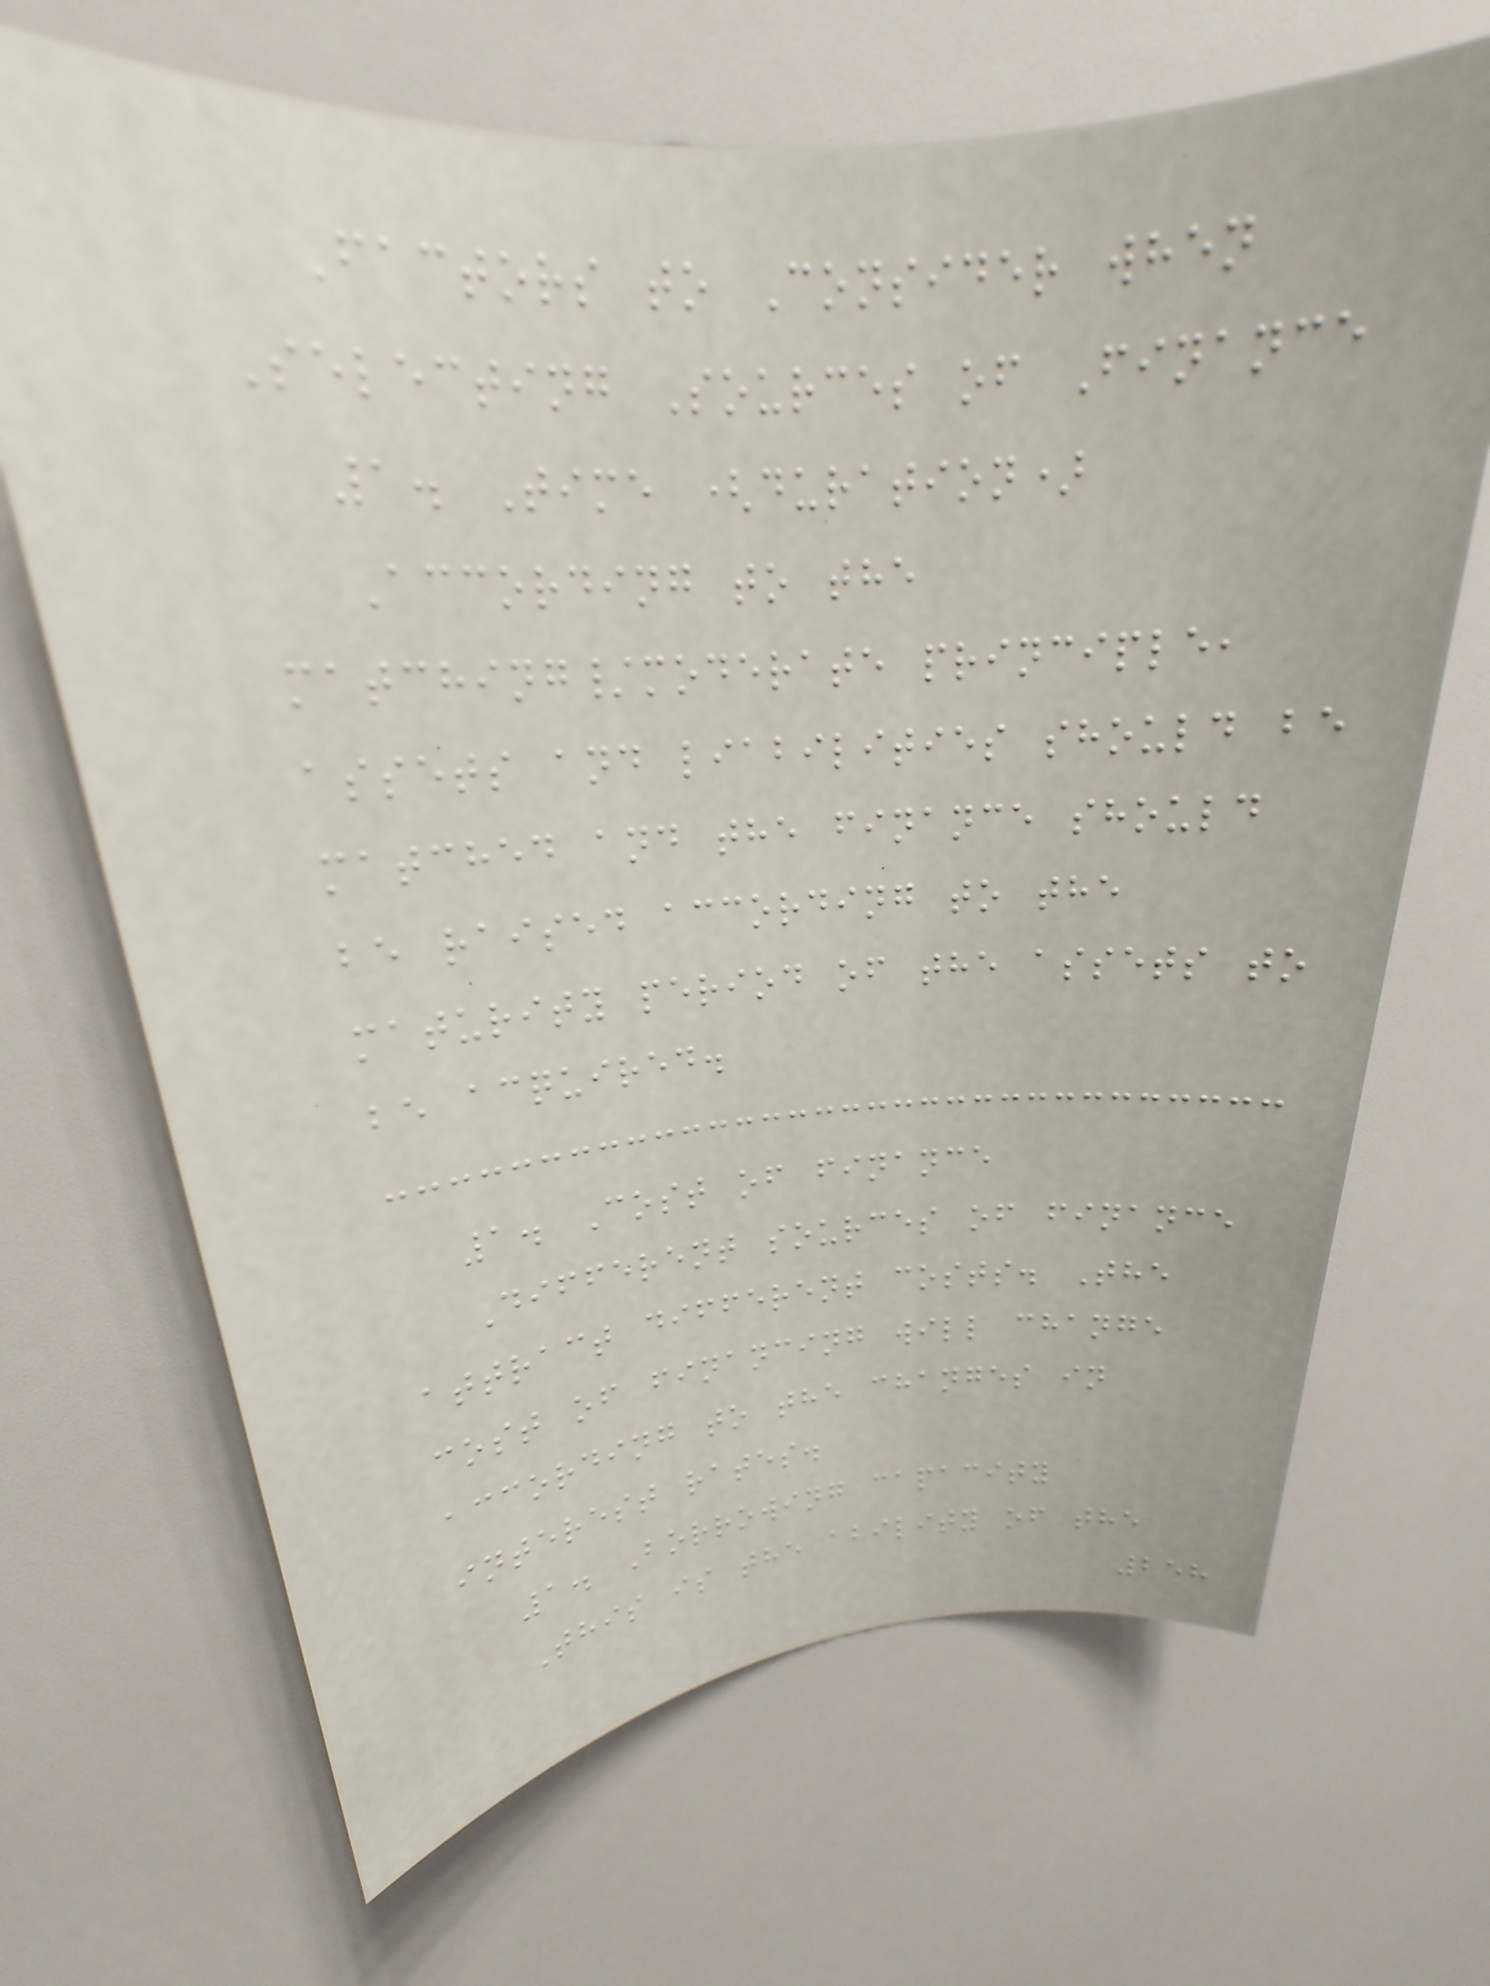Factors to Consider when
Selecting Sources of Finance
1. Time (duration)
According to the
matching/moderate principle,
assets and liabilities should be
matched and the finance should
be raised according to the
maturity period of the assets to
be acquired.
1. Cost of finance
Different sources of finance
attract different costs. The
cost of financing will change
according to the changes in
interest rates.
1. Borrowing capacity
This is the ability of the
258
